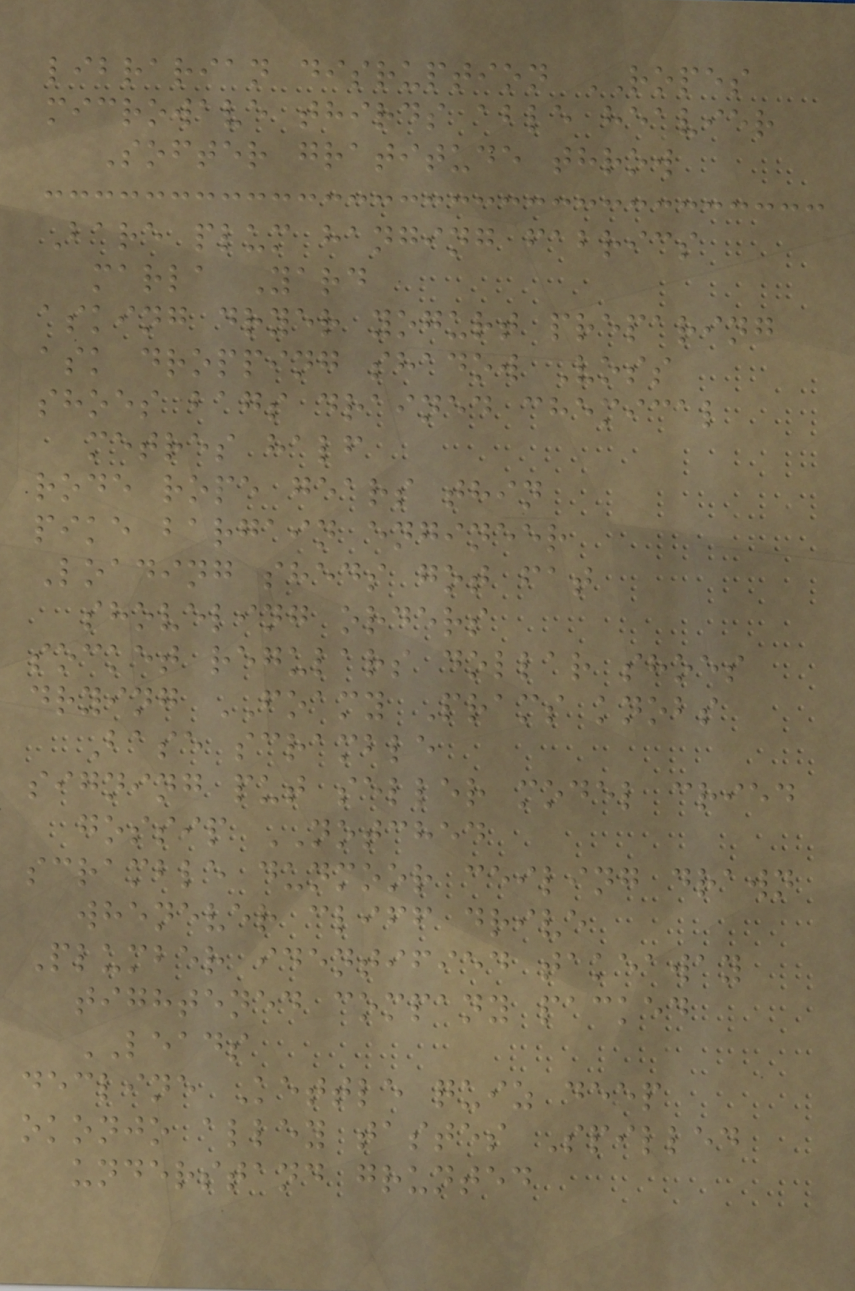librarian disruption ROPES
microwave thirds able heavier
Softer gratitude throw
Bare plum hanging fabrics
marla Yard
asking dryer yogurt preparing
ask dropping shadow Voss
shoes bags drained chemical
metres half
rode rope gears thin
pike bargain engineer
Loading sheds got fat
shoveling orders
socket regulars dollar shoes
drying FOAMY Prams knobs
Base scramble
signing put seller model cried
gossip NOTCHED
scramble dunmoor ceiling drawn
whenever cliff drive
Plumber identified takeaway
tightened company packed
LEADS
decline Kettle quiz deep
okonjo alley tastes Spilled
understand grunted
